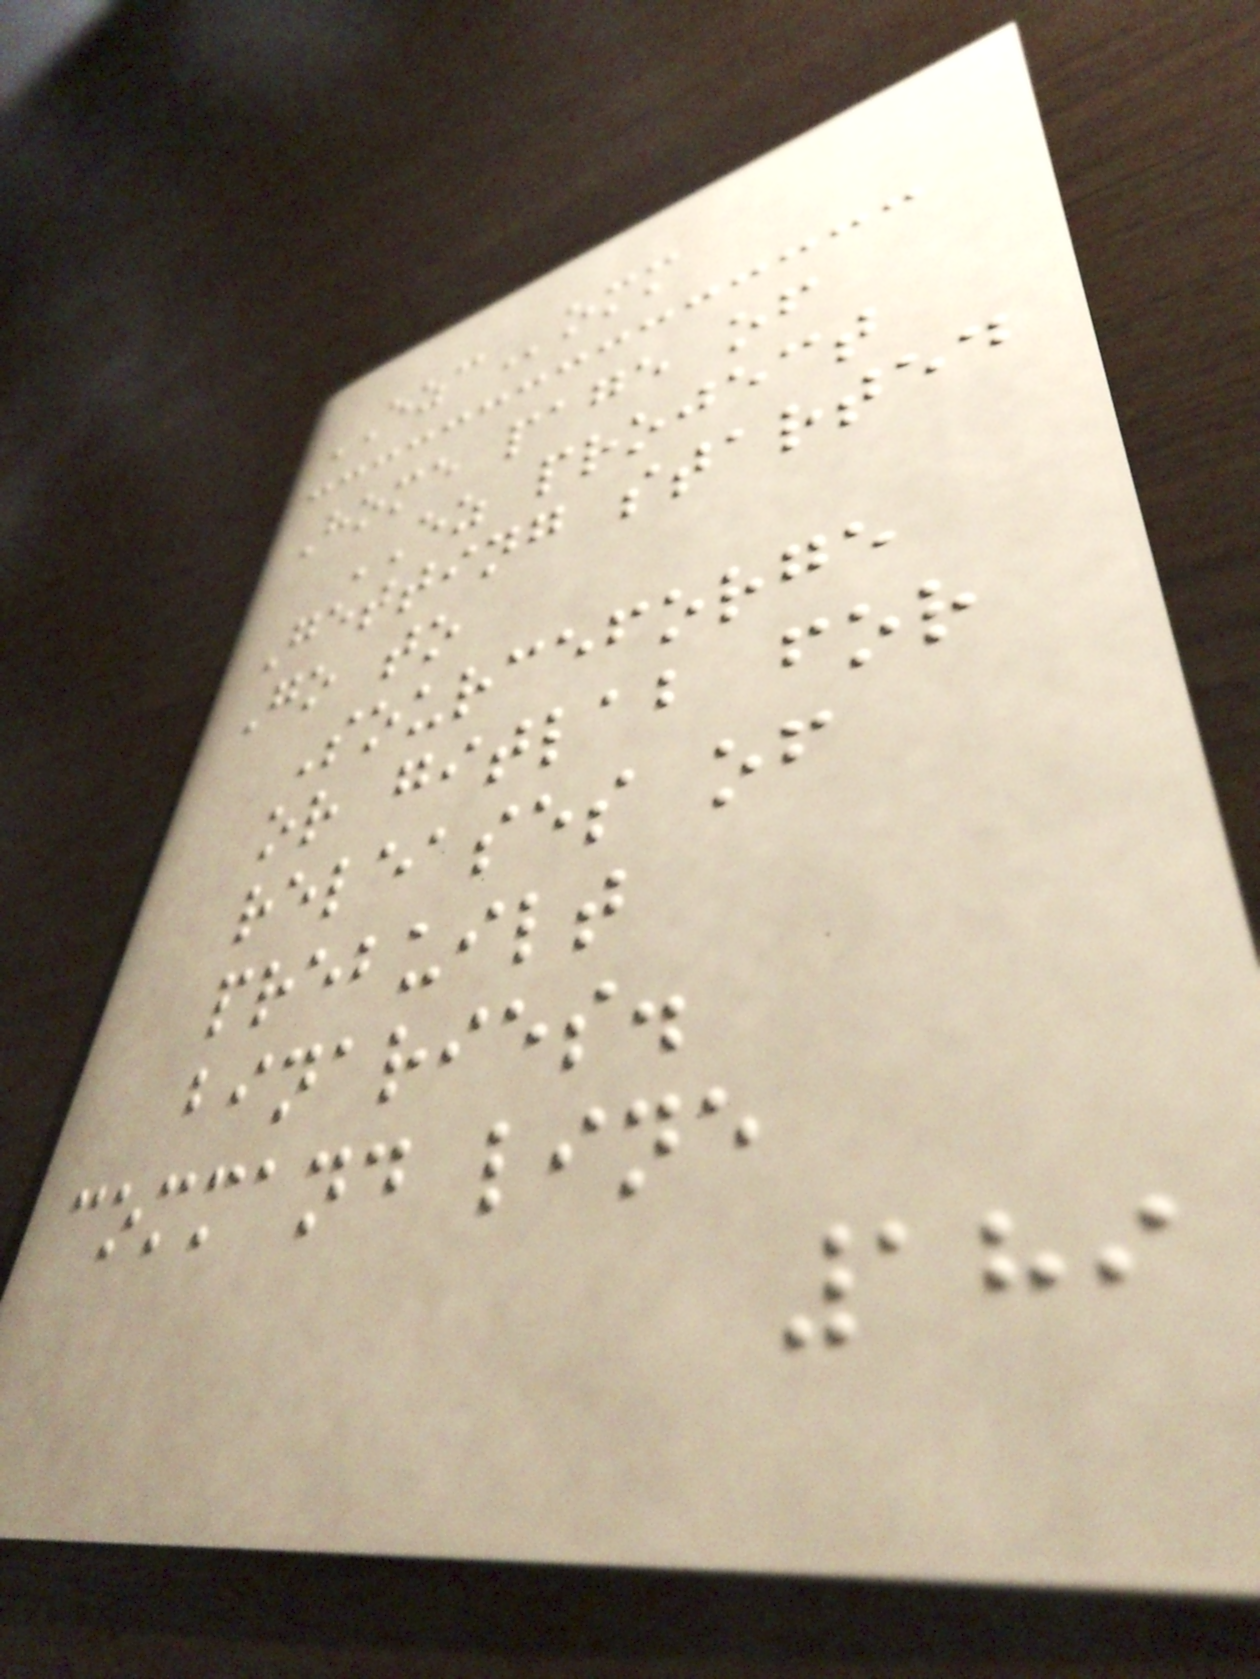EZComm
Home page of
EZ project
Getting started
Go to
Sourceforge
or gitlab for
releases of
prebuilt
binaries.
command line
189
